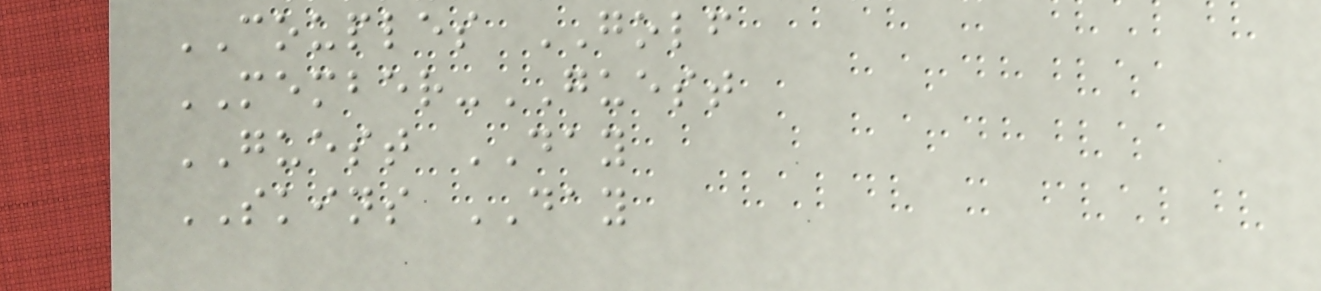COUPLES GOLF
MEMBER-GUEST
GUEST DAY
SKINS DAY
